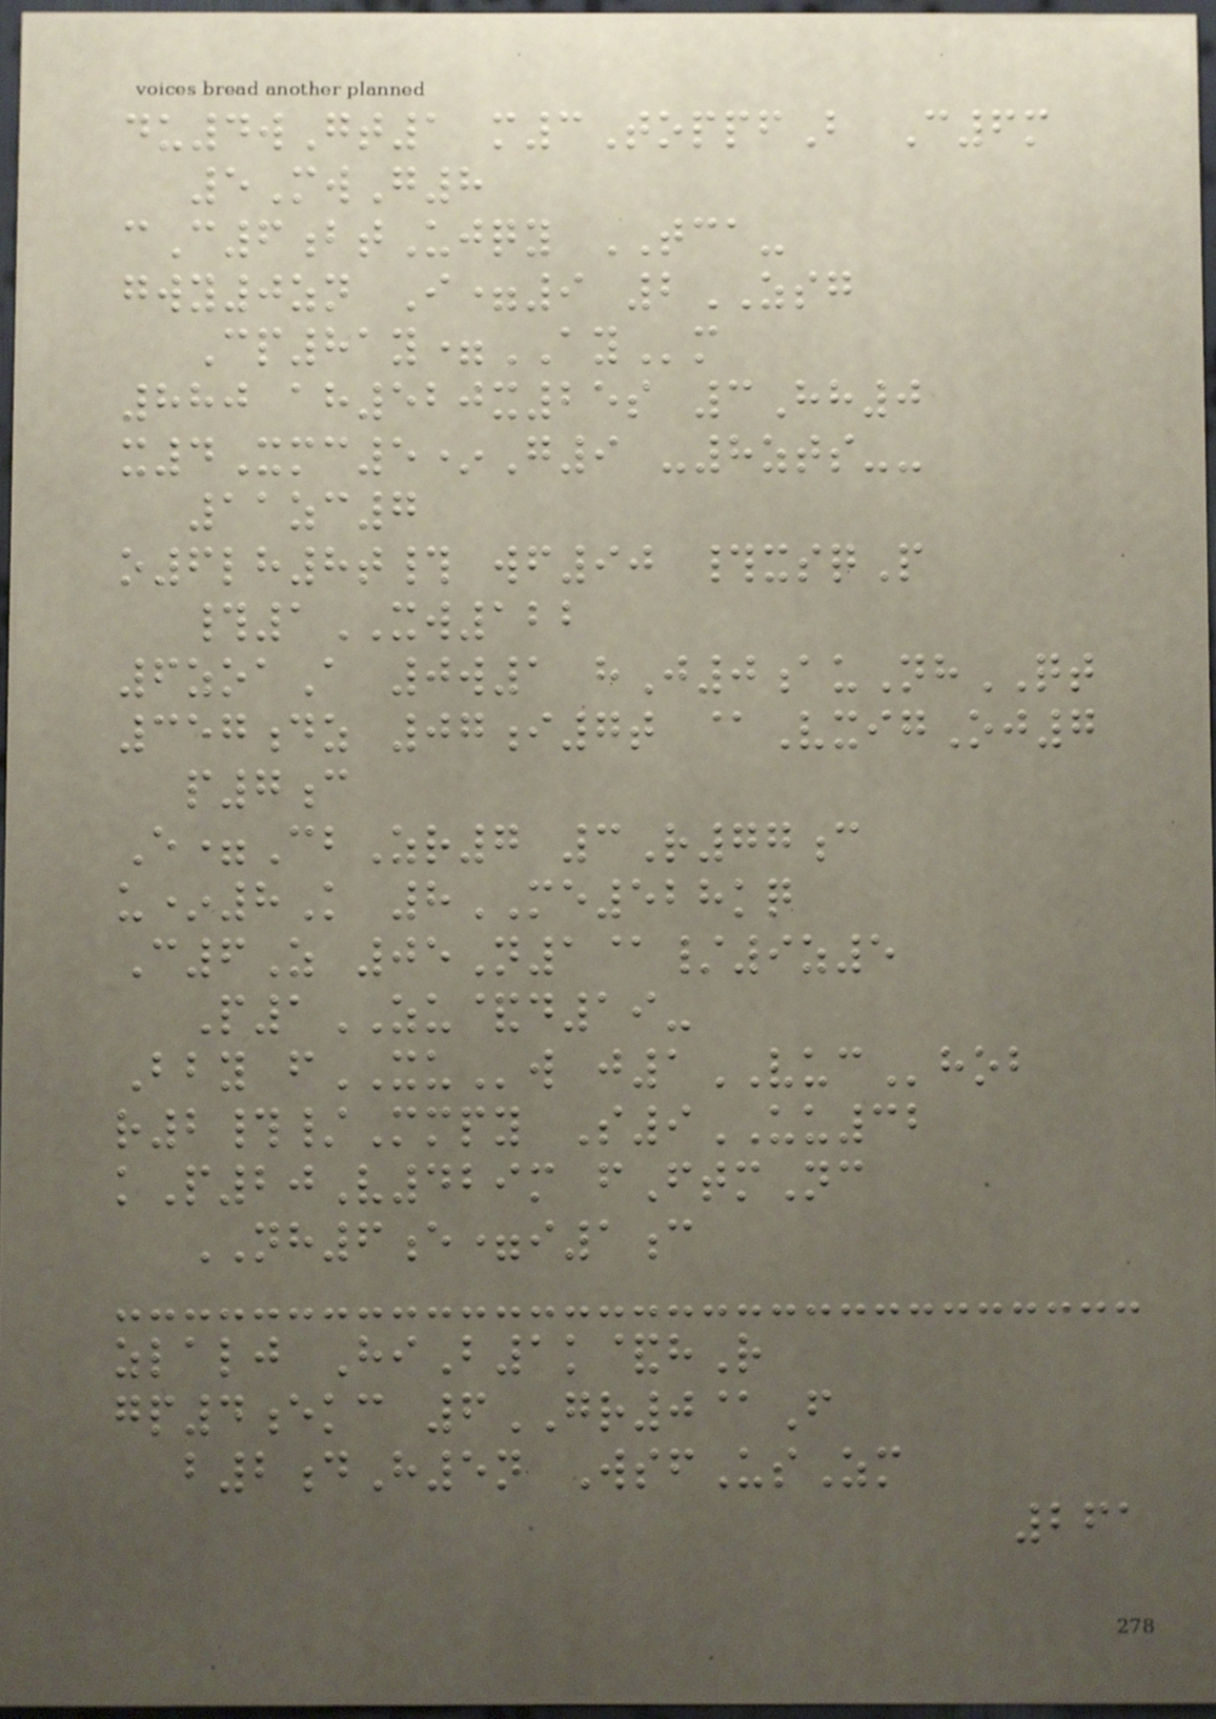du4wGt1 m3ToppfB C6m
5MwG8
cC6btUjqy TCA-
gwy0zn I=9 2ZSG
Cp81y=AYm
880 ah520x25s 3Hh0
x4Xmc5*G9 -8zts--
11zc7
o6lh8t# wf90 #xsqP
#1XW122
6zoaA 0w1 hJ0auNhQT
357dz 07i7t @VxigOj7
p7c
E=CbZr7 3R77c
u*8K 8ME528kq
C6Z 05N1@/9z5
P1ZU&d19-
Bby fXUw j1VUChob
r2#/Mmpy S9UU32
kP20V429m fFtmNc
NH6e=i1c
zlalj HiB1k&hR
gp4ekc 6GR0@F
b2dH5n WsfUsZm
261
